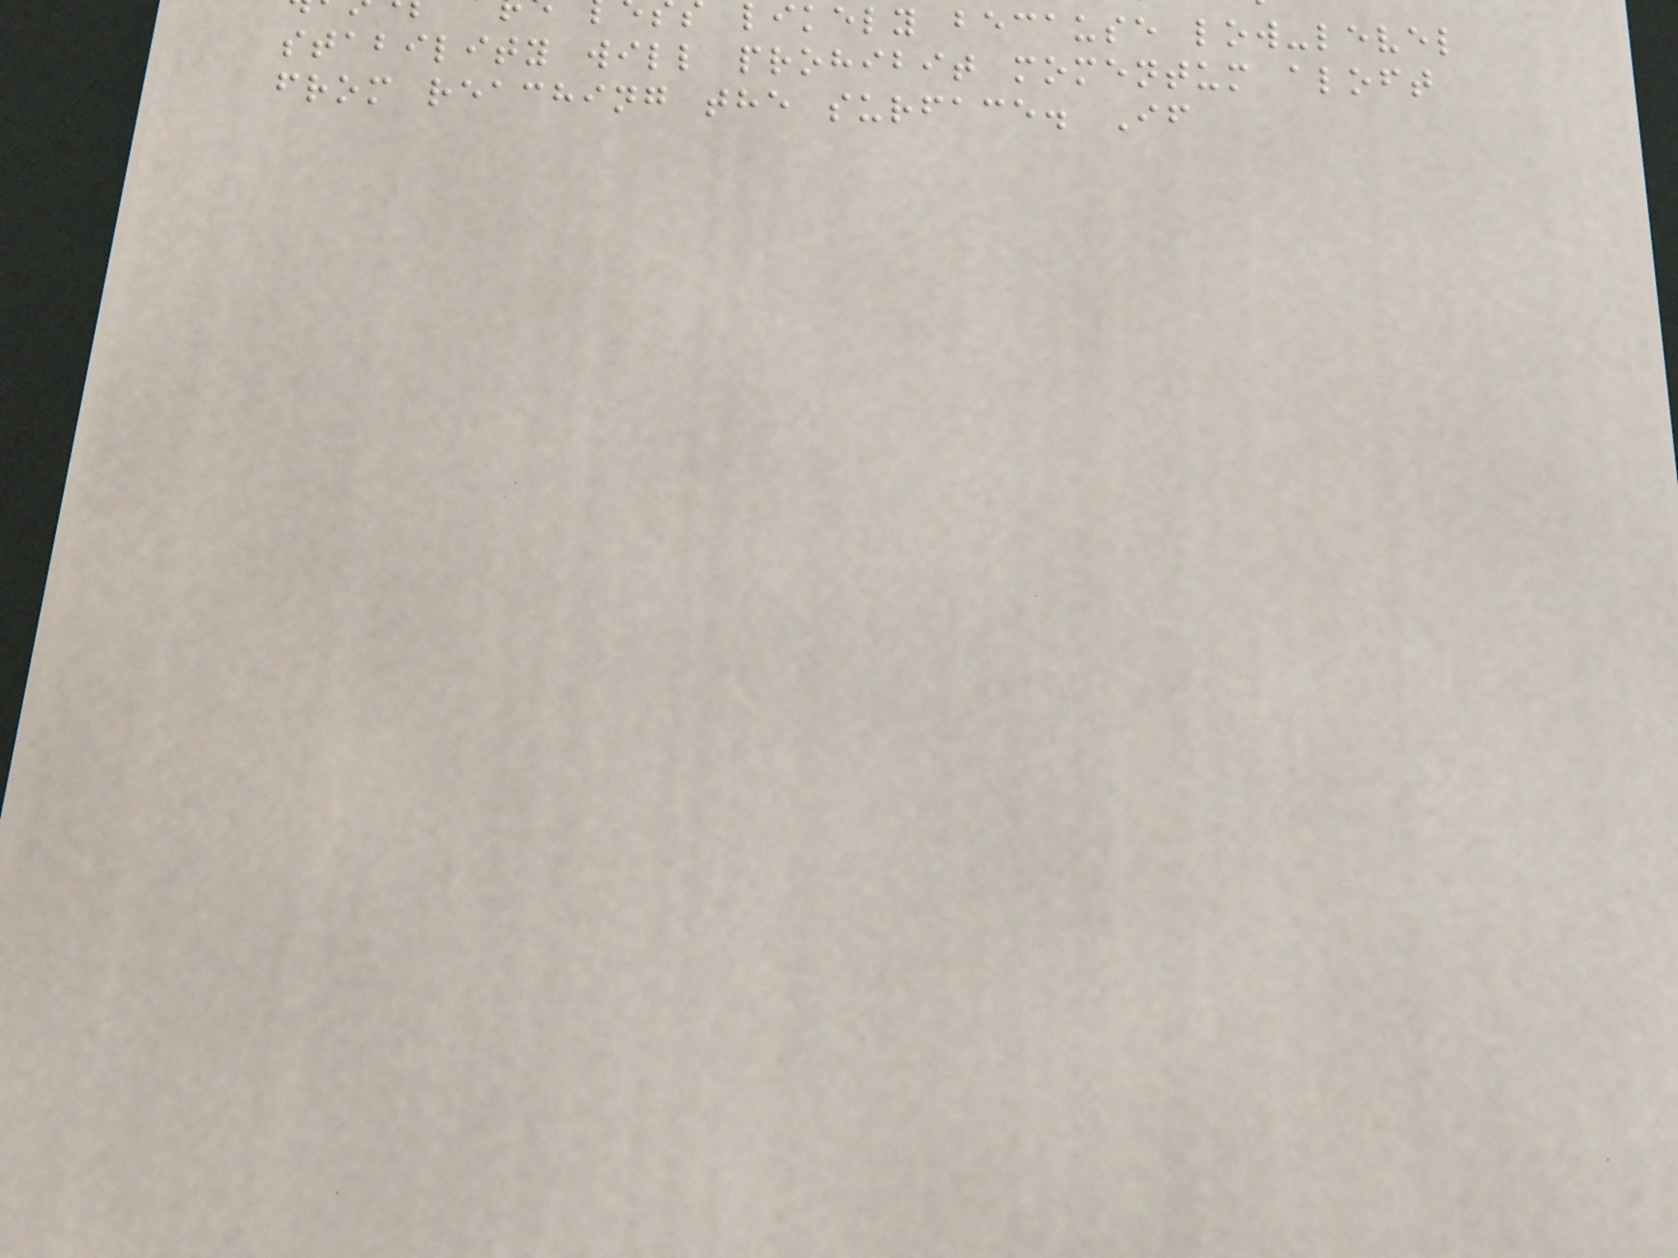likely because low-level
stability will prohibit momentum aloft
from reaching the surface. If
